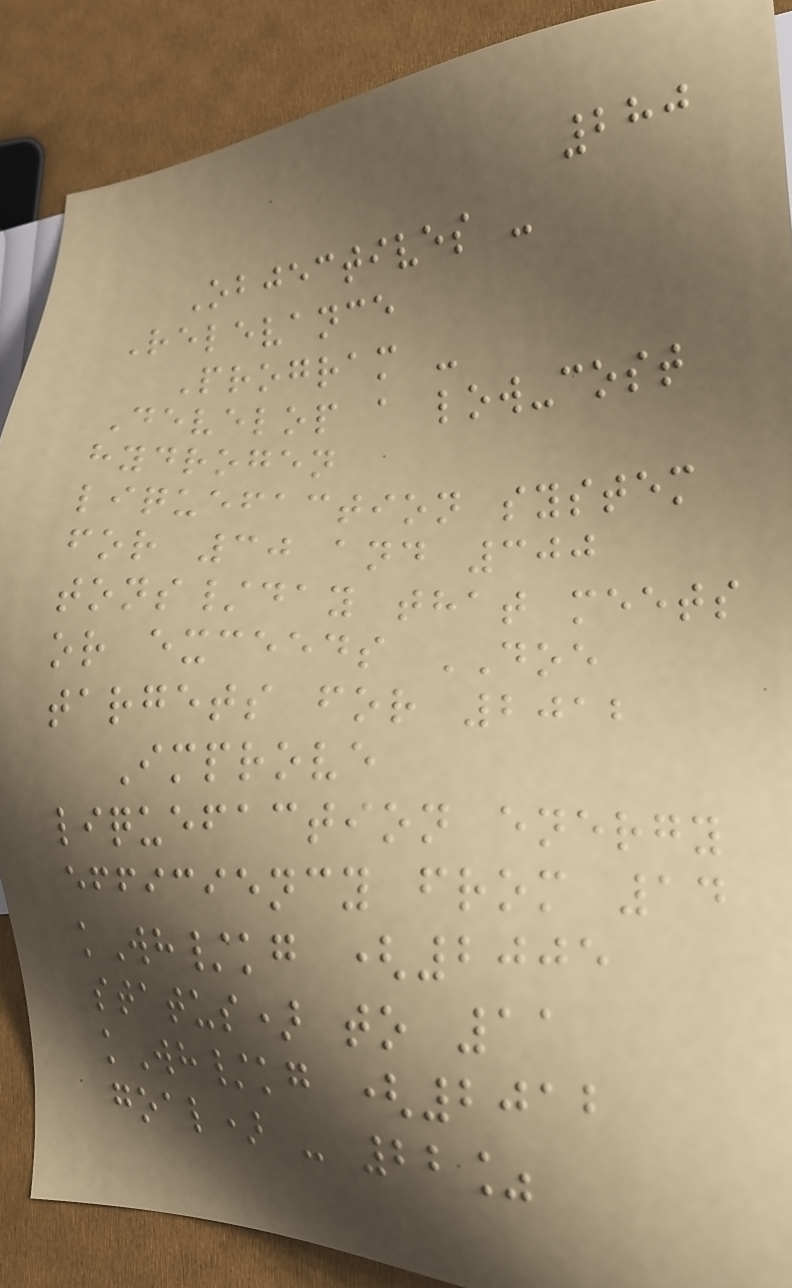280
Objectives -
Relevance
Program -
Develop a low-cost
hydrogen
liquefaction system
for 30 and 300
tons/day that meets
or exceeds DOE
targets for 2012
Improve
liquefaction energy
efficiency from 14
kWh/kg (2005
status) to 11
kWh/kg (2012
goal) - 22%
